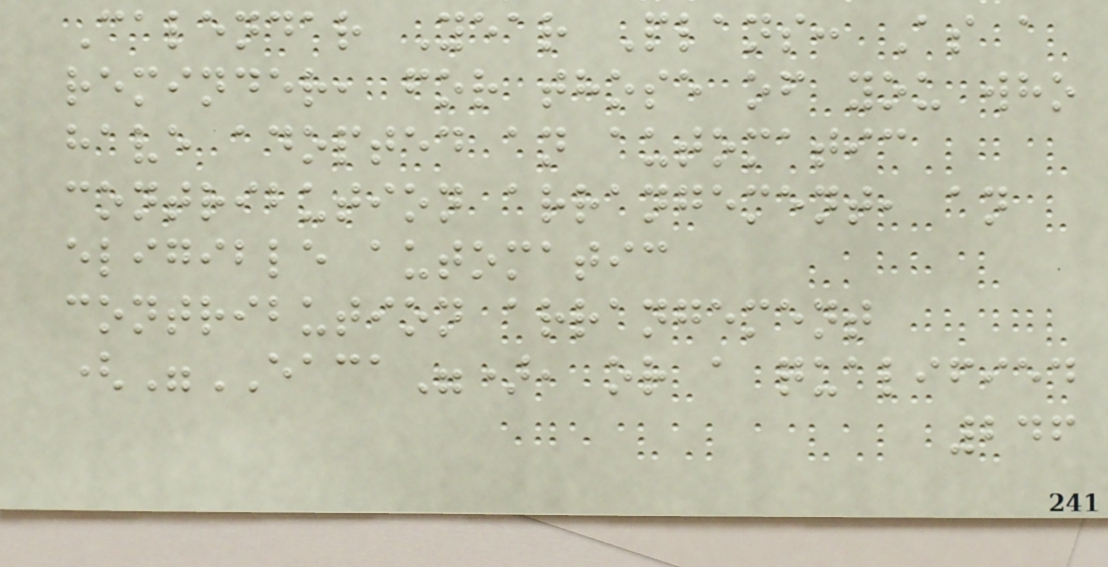Calendar Year Plans: As a
reminder, for those of you who
have adopted an automatic
contribution arrangement, an
eligible automatic
contribution arrangement
("EACA"), or a qualified
246
